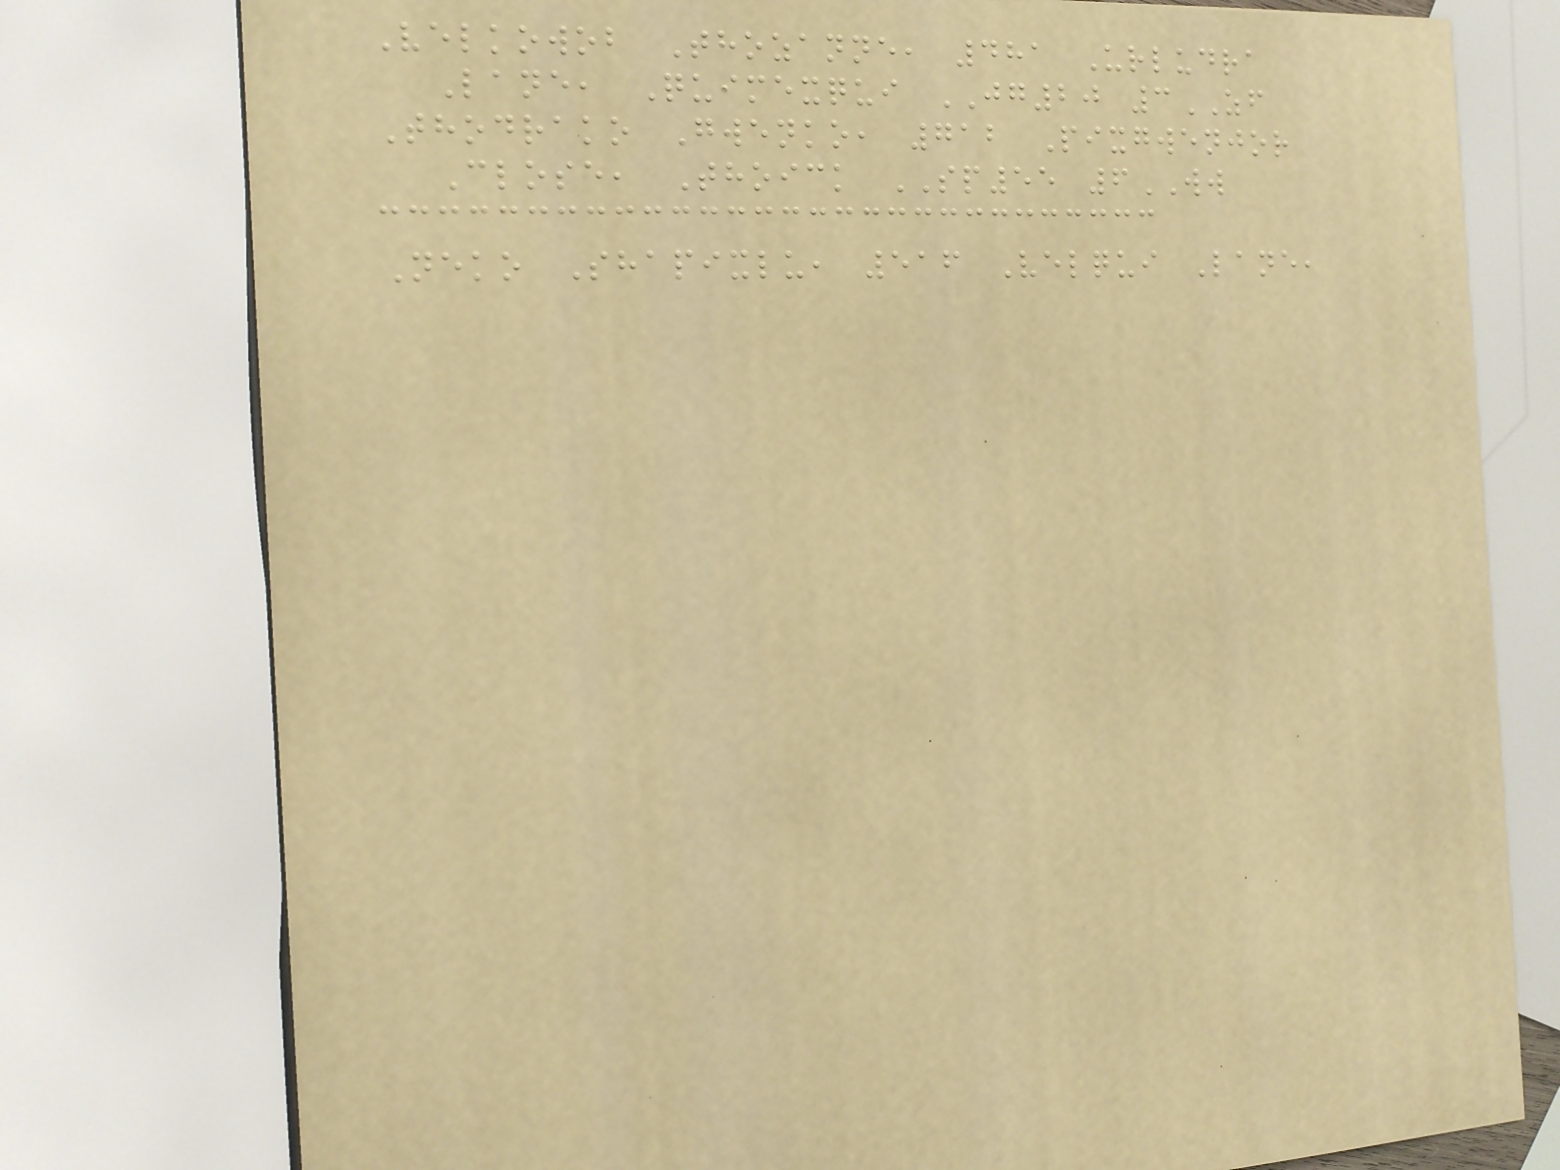Velkowob Thozanne, 481 Urludra
Lane, Quimexqui JG20 3ZF
Thodrako Gwenko, 712 Pixgwenjor
Close, Thoick SP55 6WW
Neko Shapixlu, 516 Velqui Lane,
